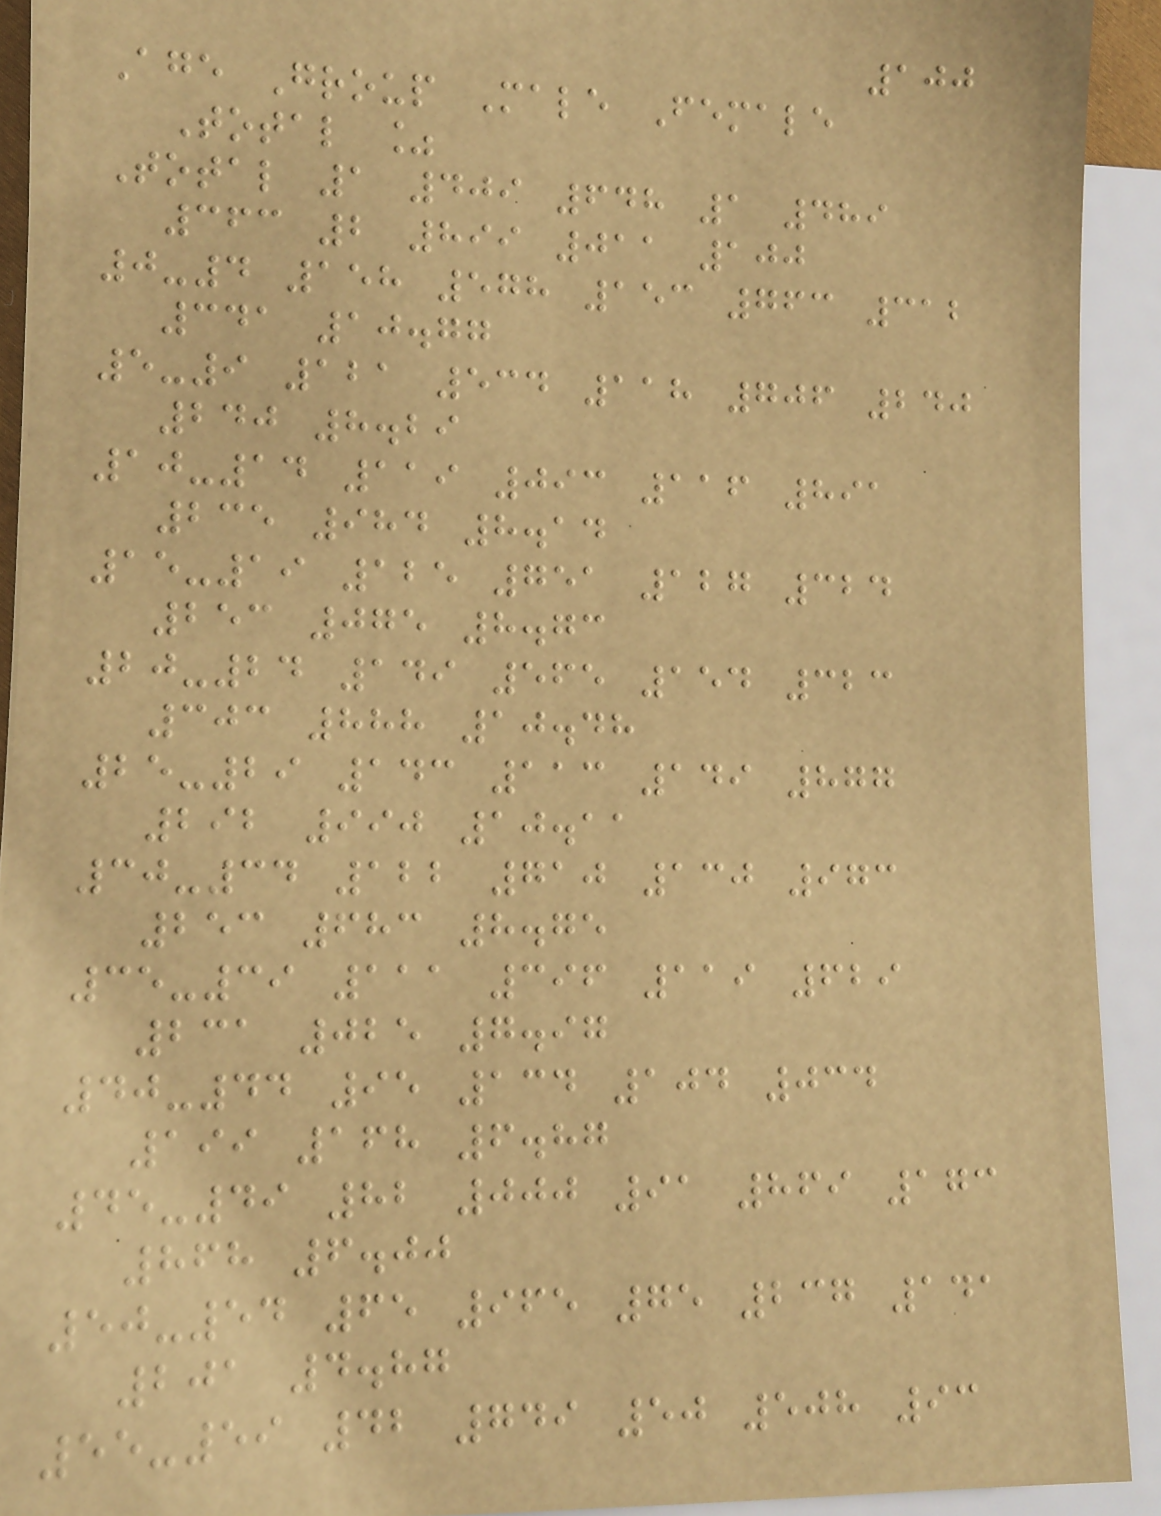100
Age Group Male Female
Total %
Total 1 409 648 1 489
363 2 899 011 100
0-4 158 578 153 763 312
341 10.77
5-9 121 534 118 706 240
240 8.29
10-14 119 093 116 891
235 984 8.14
15-19 125 751 127 324
253 075 8.73
20-24 149 565 154 323
303 888 10.48
25-29 143 113 149 877
292 990 10.11
30-34 122 710 130 973
253 683 8.75
35-39 111 396 119 629
231 025 7.97
40-44 95 134 104 034
199 168 6.87
45-49 82 000 91 869 173
868 6.00
50-54 65 965 75 237 141
201 4.87
55-59 42 749 50 508 93
